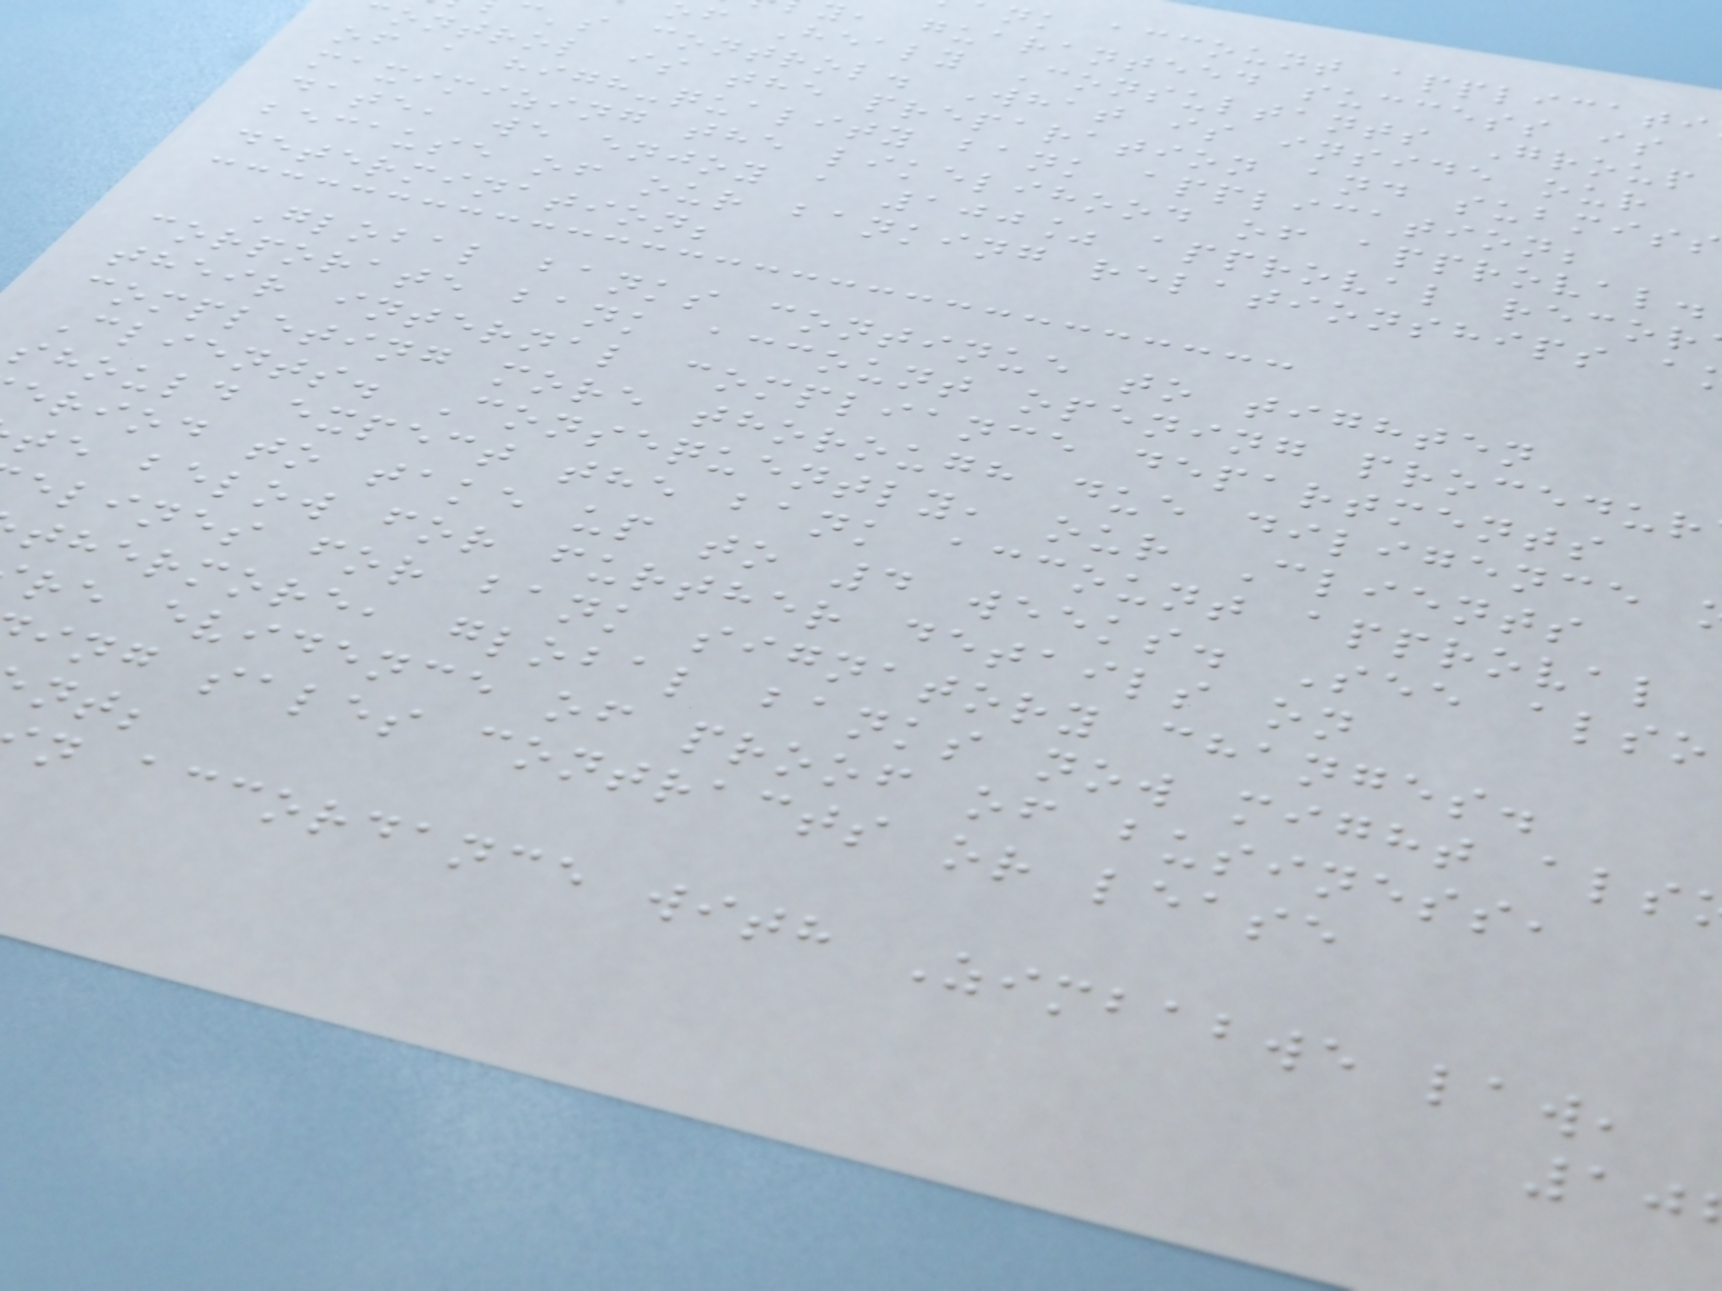nk account applicati
, guaranteed success is
f Healy Consultants Group
's control. What is inside our
ontrol is the preparation and submiss
of a high-quality bank application;
maximizing the likelihood of approval.
date, we enjoy a 100% approval recor
because of our banking relationships a
determination;
Global banks continue to tighten
corporate bank account opening procedur
their internal compliance departments
completing more thorough due diligence
Clients. Consequently, our Clients
should expect the bank account approval
eriod to take up to 4 weeks. See also
te below for further details on
elines for bank signatory changes.
thermore, global banks now might als
re evidence of proof of business,
ing sales contracts or lease
n accordance with Zimbabwe law,
